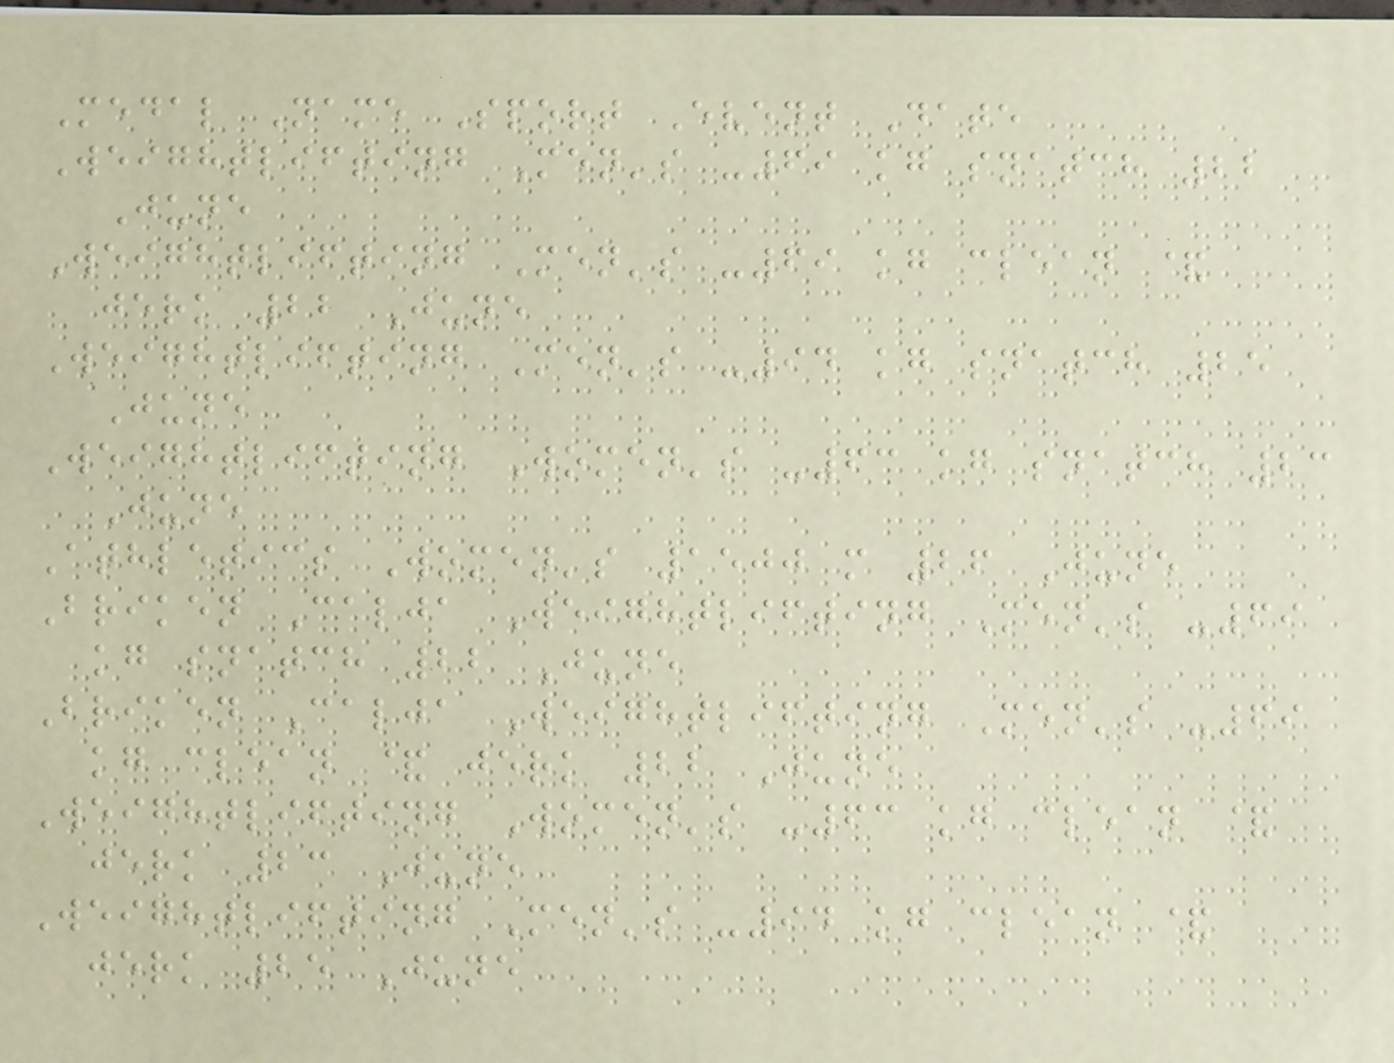Medal Name Sport Event Date
Weightlifting Men's -69 kg snatch 22
June
Weightlifting Men's -69 kg clean &
jerk 22 June
Weightlifting Men's -94 kg snatch 25
June
Weightlifting Women's -63 kg snatch 23
June
Athletics Women's 1500 m 26 June
Briken Calja Weightlifting Men's -69
kg snatch 22 June
Briken Calja Weightlifting Men's -69
kg clean & jerk 22 June
Weightlifting Women's -63 kg clean &
jerk 23 June
Weightlifting Men's -94 kg clean &
jerk 25 June
